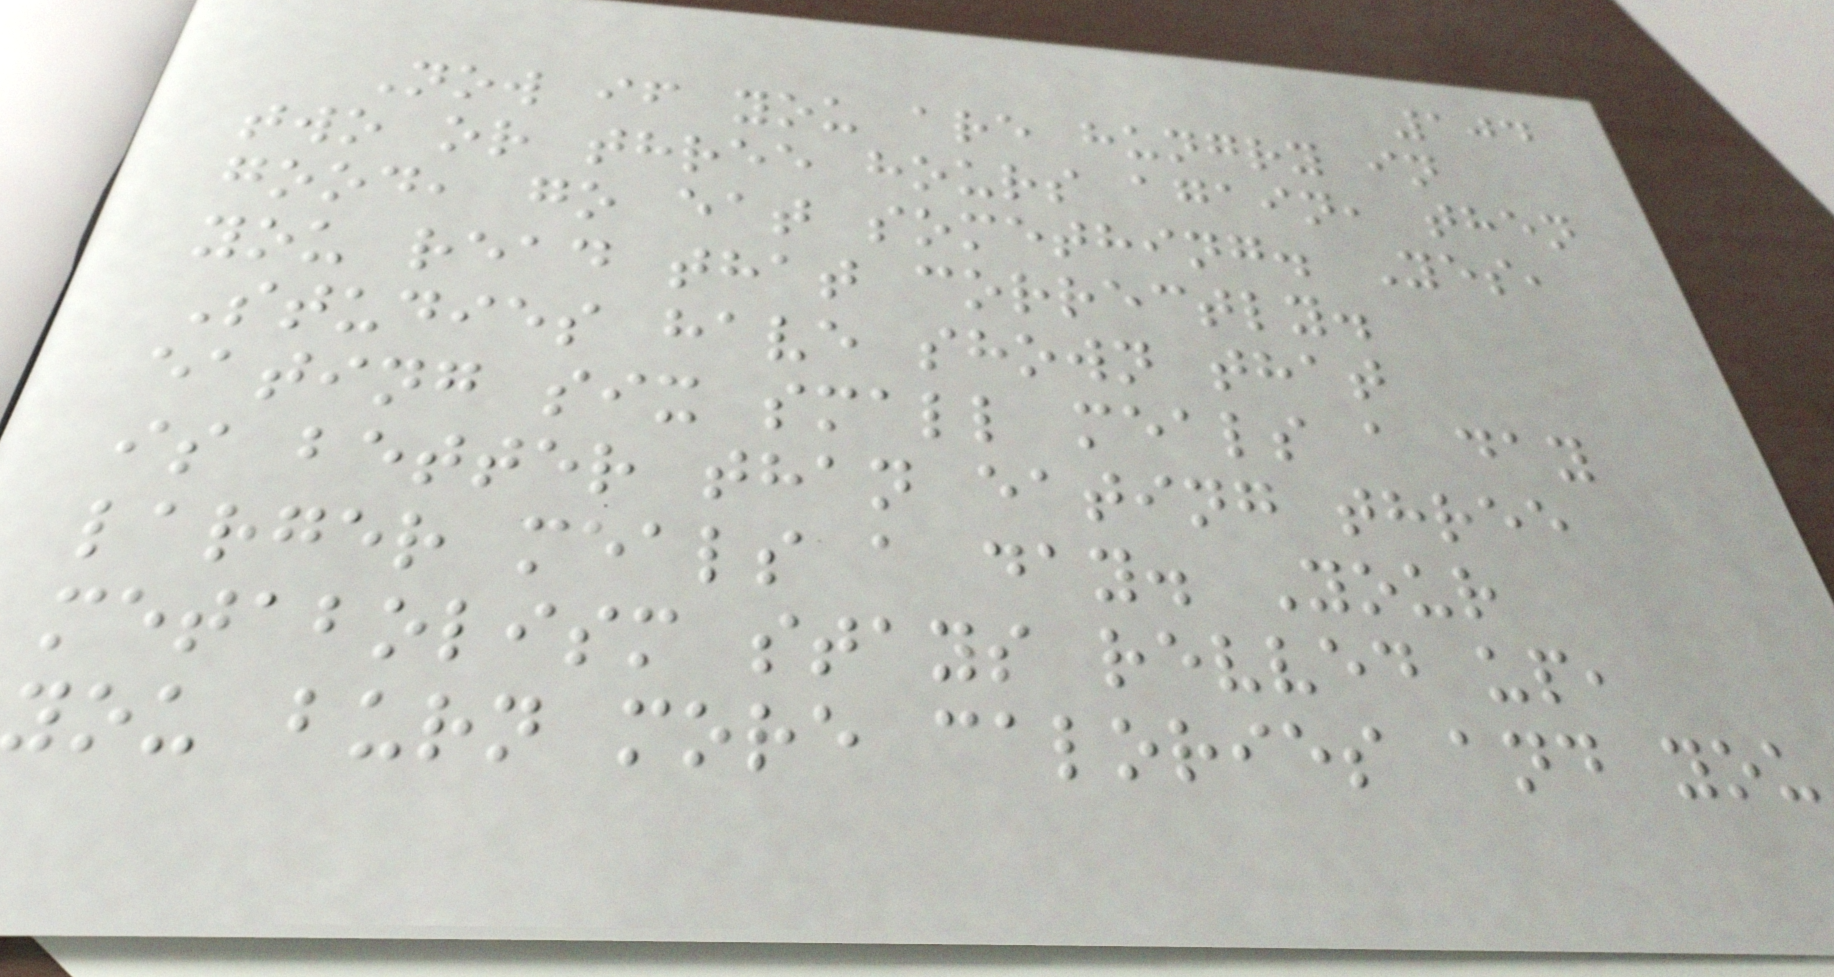104
Now if you are hungry in
two or three hours again, then
good, go eat something. Yes,
you read that correctly.
Studies have shown that
eating six small meals a day
is better than eating three
larger meals a day. Your
metabolism stays revved up,
you burn more calories and you
